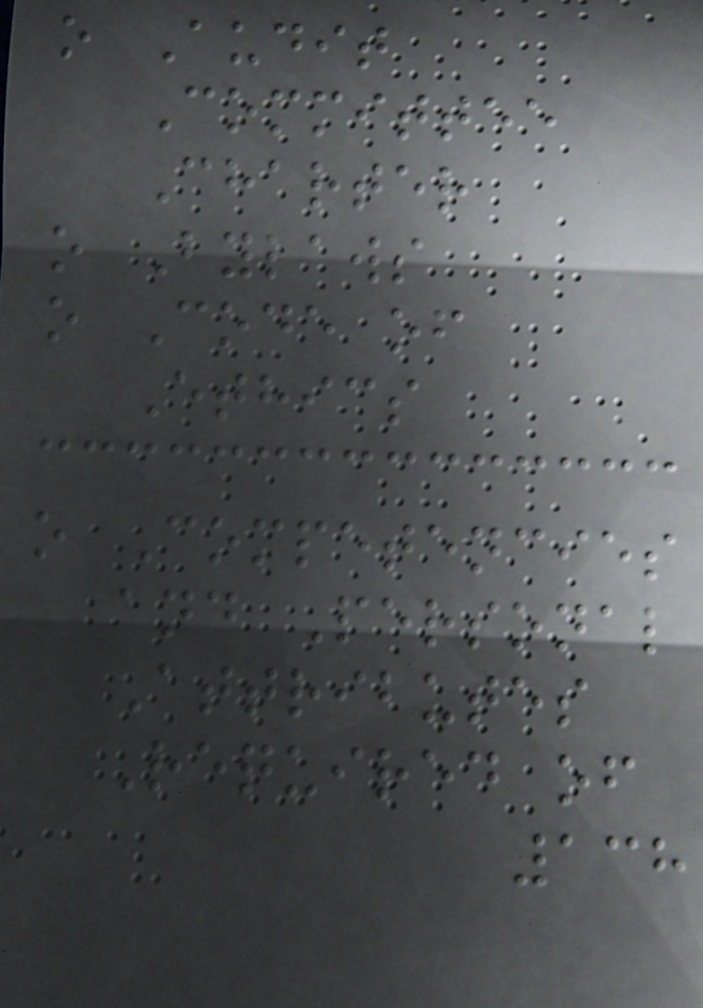o Audit
Committee
Charter
o Bylaws
o Code of
Ethics
o Competencies
and Personal
Attributes
Required of
138
